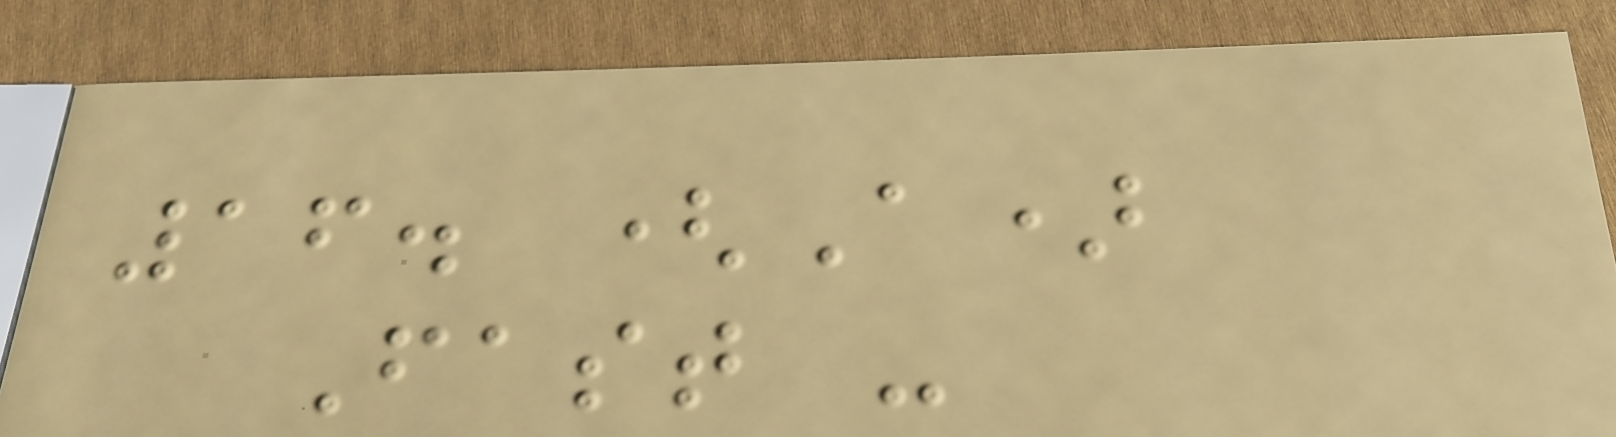16. (A)
Fast -
